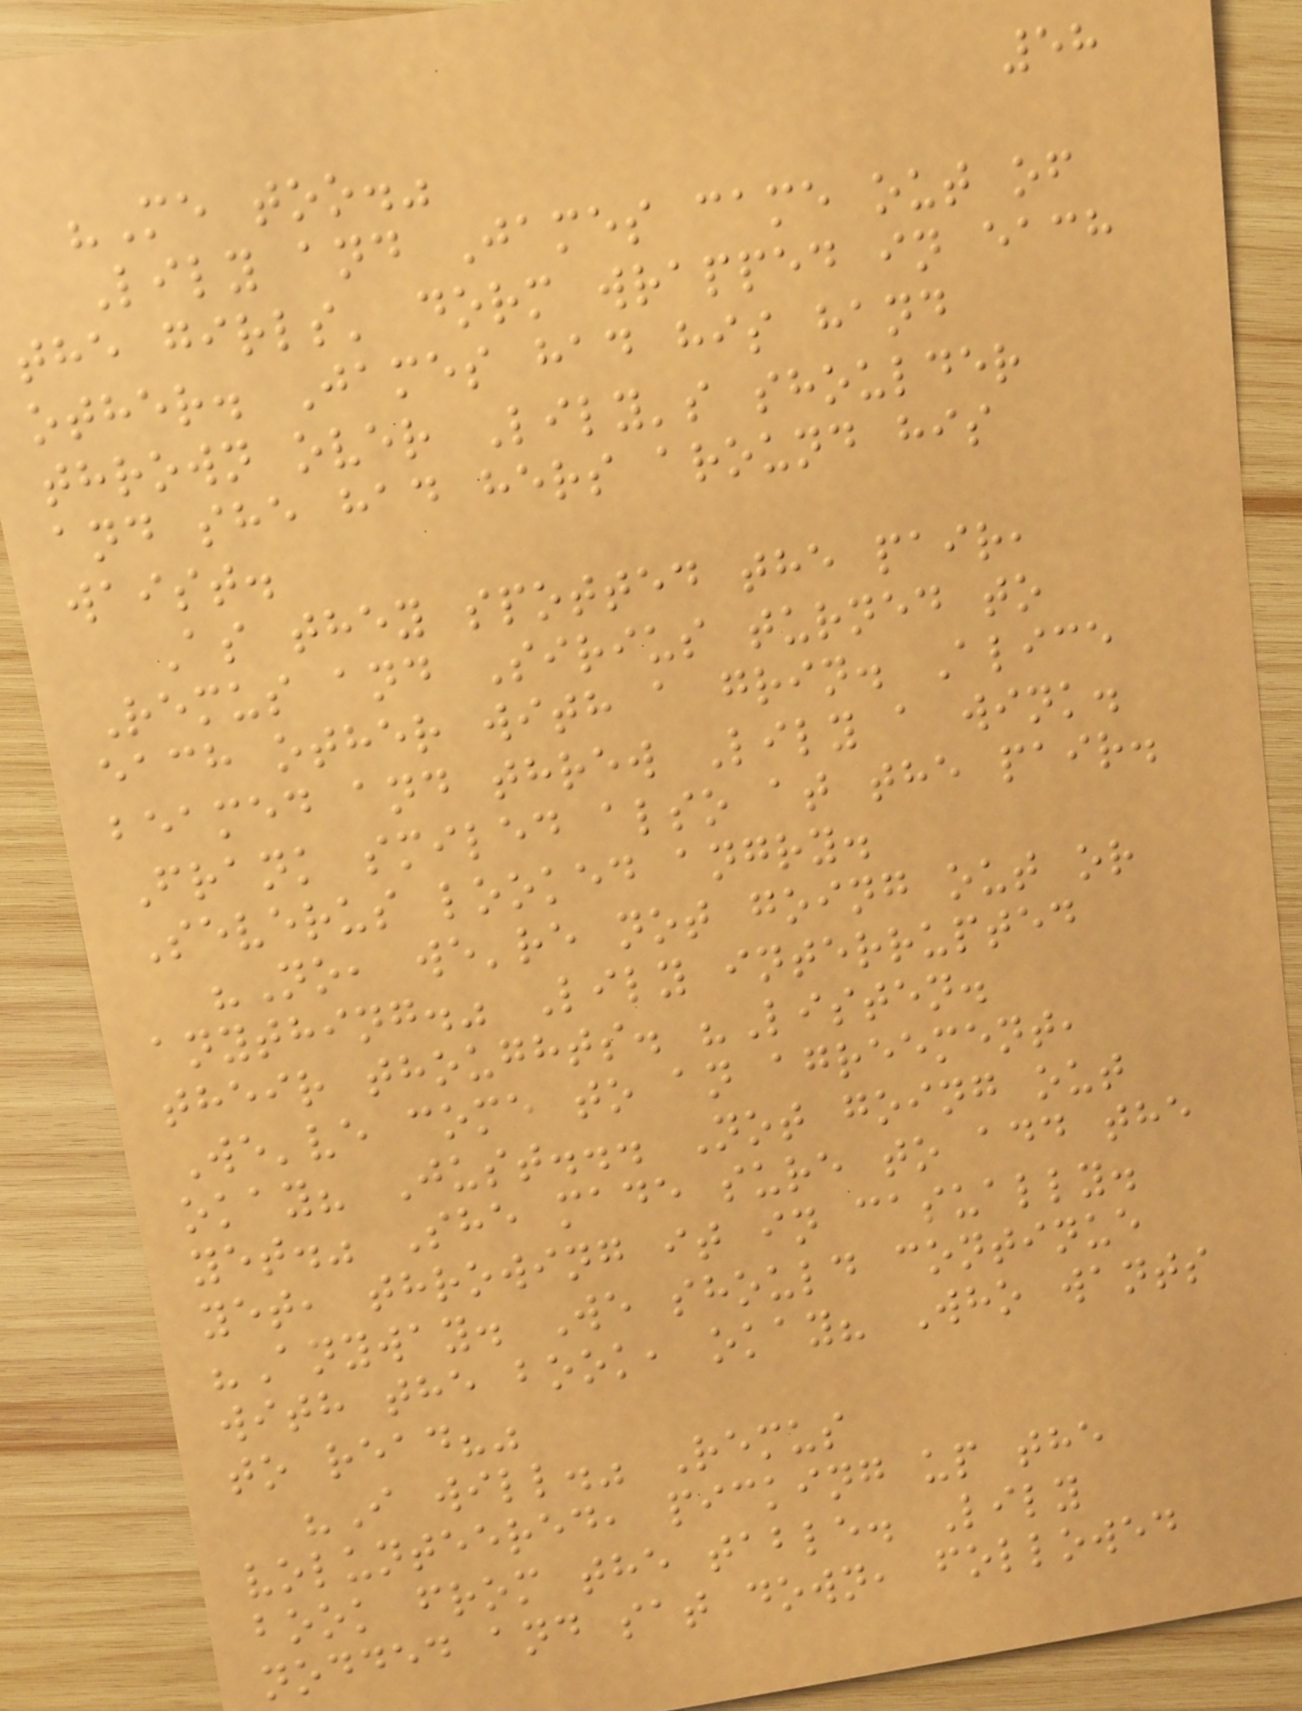58
"Me too."
Lily and James came out of
the girls' dorm wrapped in each
other. James had his hand
thrown over Lily's shoulder
and she had hers around his
waist.
As they spotted the pair,
Remus and Sirius turned to
each other with a grin. Alice
beamed and threw Lily a wink.
Frank smiled also at the pair.
Severus looked angry.
"No, we're not going out or
anything." Lily interrupted
their thoughts. "Listen.
We've come to an agreement,
okay? Just... Not going out
yet." She made sure to add the
yet, throwing it in casually.
"Anyway. We should continue
with the book, okay? Who wants
to read?"
"I will." Remus
volunteered, picking up the
book from the table. Lily
nodded and sat down, followed
